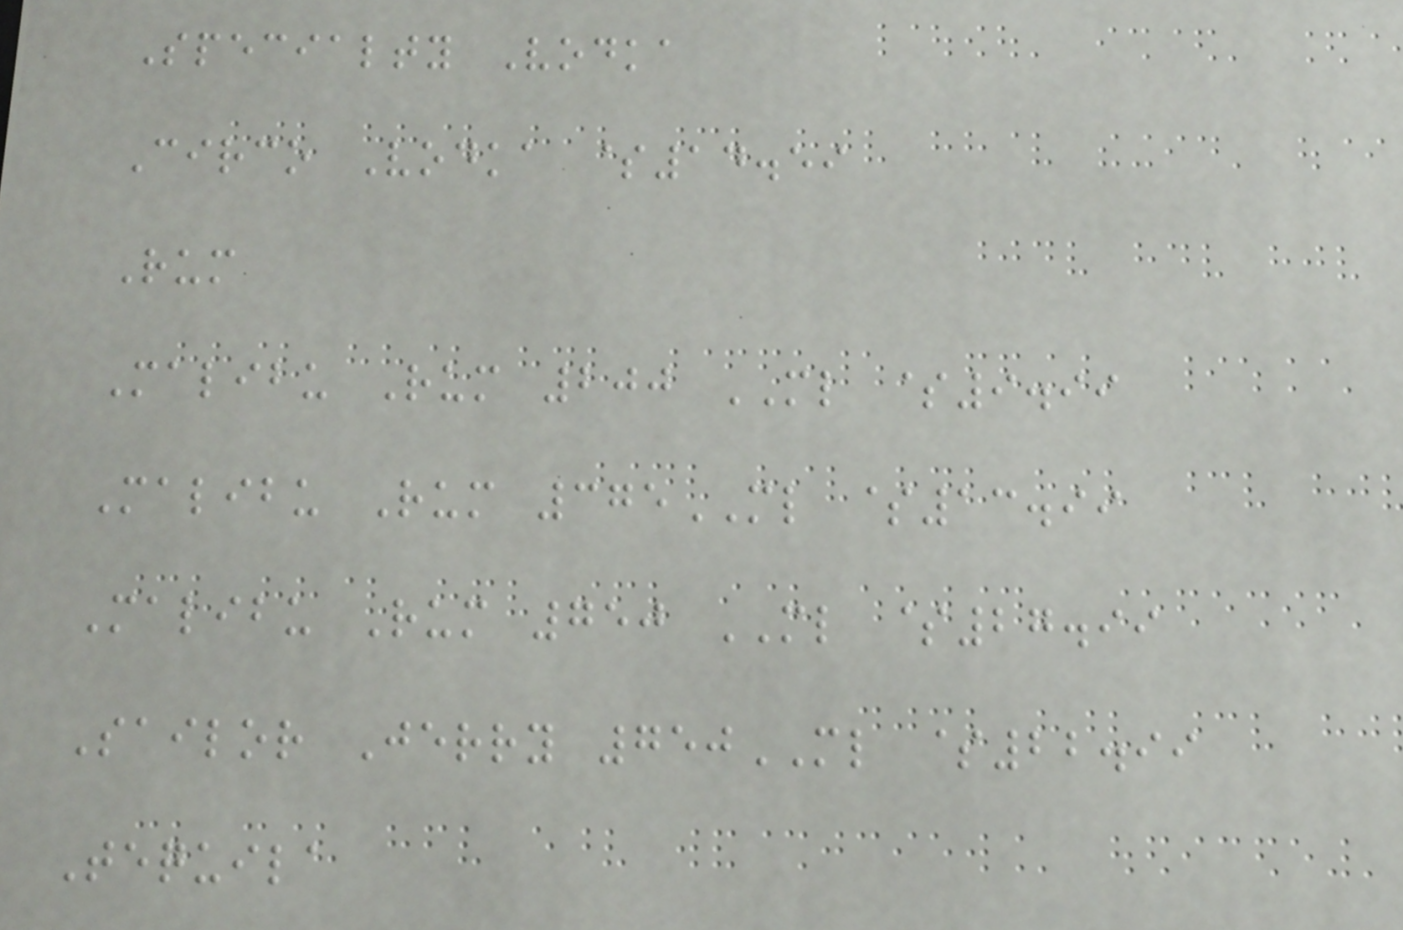Specialty Vodka
Circo Vodka $14.59
Rum
Malibu Rum 200 ML $9.99
Malibu Rum 375ML $13.99
Malibu Rum 750 ML $27.99
Sailor Jerry 750ML $22.99
Tequila
